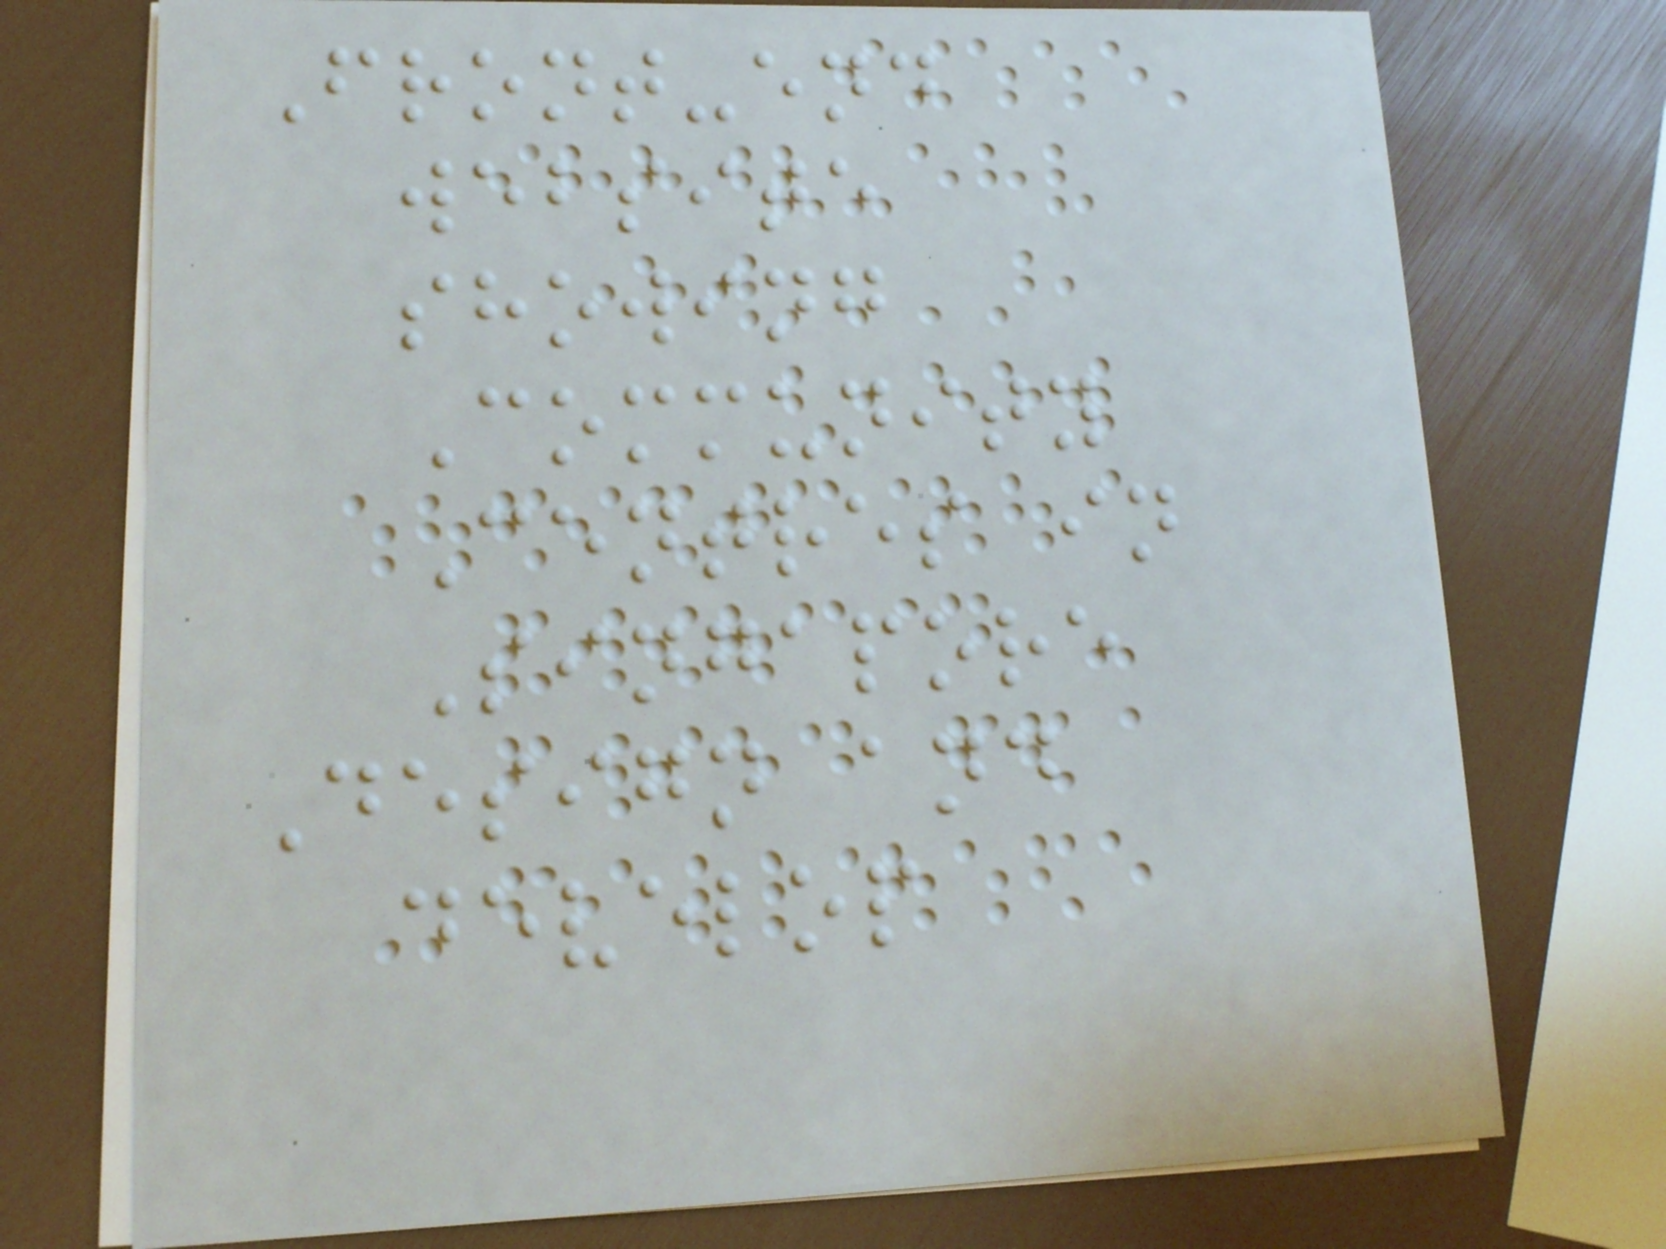Front-end
website
showing
Community
Centres in
Singapore
Design and
develop
